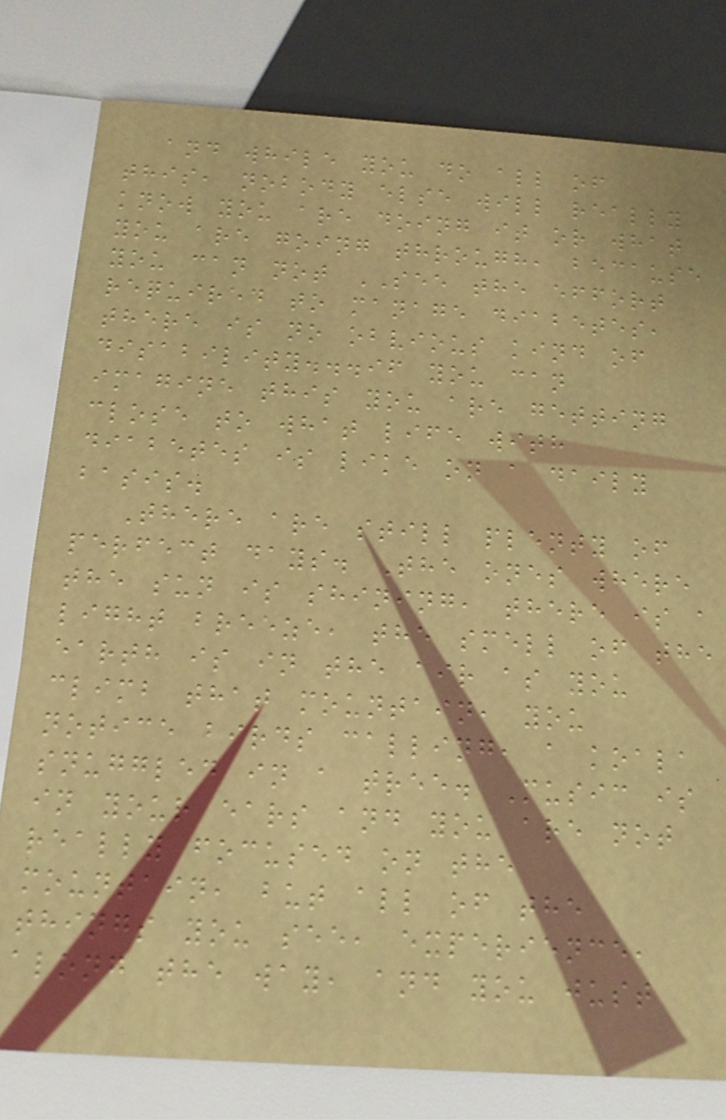and while you do all of
this, nobody else will really
know you are doing it or what
you are going through, because
you can not SEE the effort
required to manage diabetes,
there is no obvious kind of
disability...if you can
imagine this you are getting
close to what life with
diabetes is like on a daily
basis.
There are still plenty of
perfect days. The ones where
the sun is shining, there is a
light breeze, the smell of the
earth is in the air as you
climb that mountain, you
notice birds calling, a koala
snuggled in a tree. Music is
in your ears and you are not
really focused on the
mountain, but all of the
things you see, experience,
along the way, and you just
